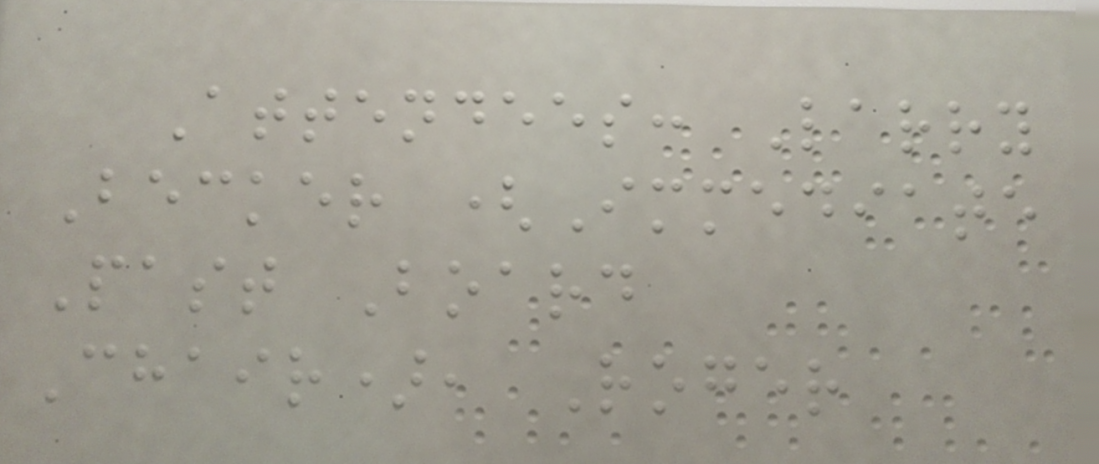Attendees: Larry
Becker (Immediate
Past Board
Chair), Roger
